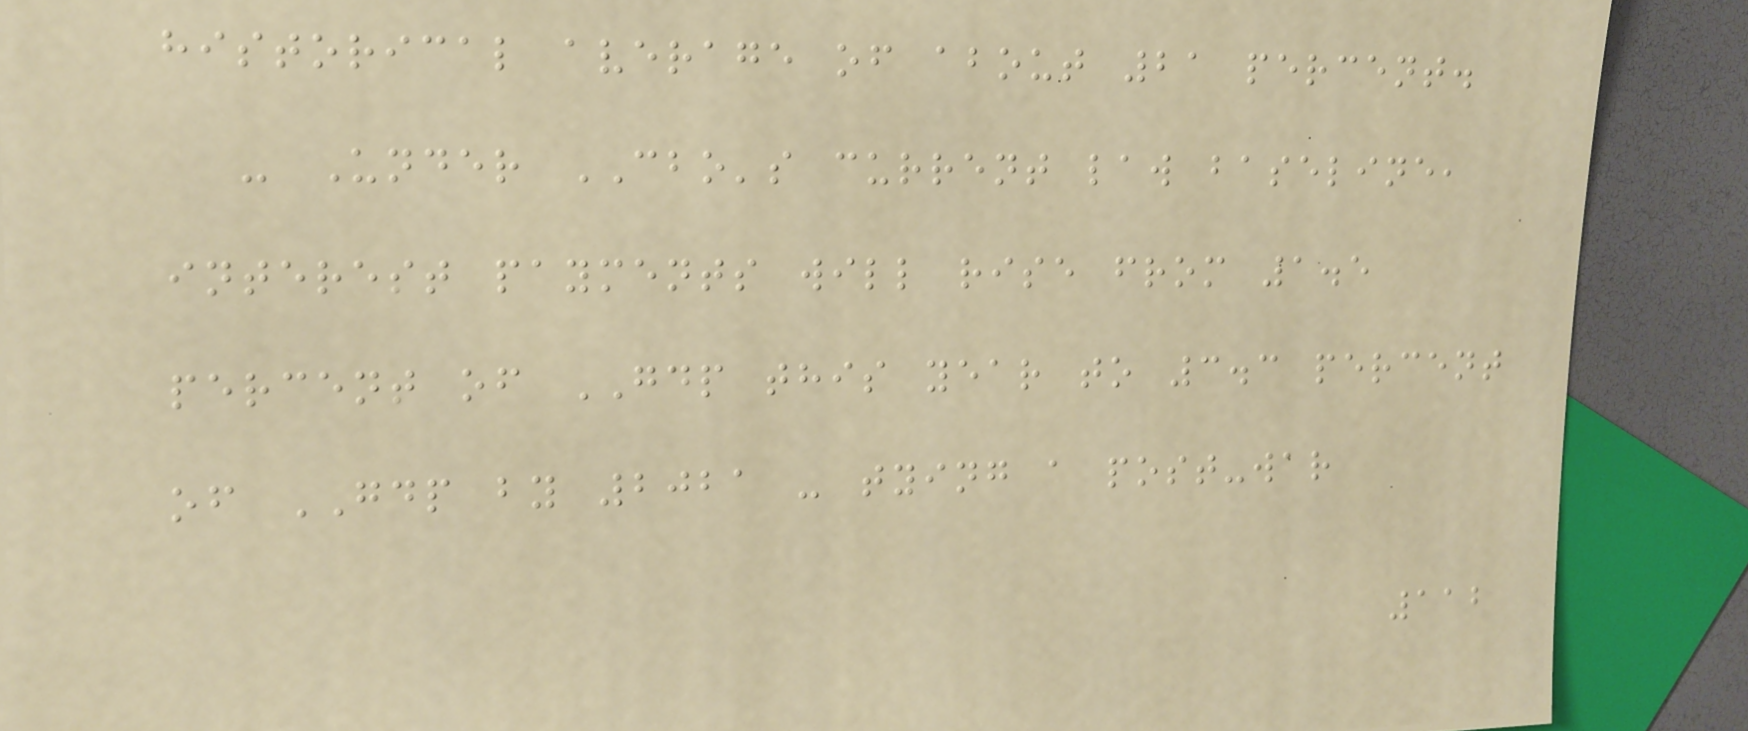historical average of about 21 percent.
- Under CBO's current law baseline,
interest payments will rise from 1.5
percent of GDP this year to 3.3 percent
of GDP by 2021 - tying a post-war
112
